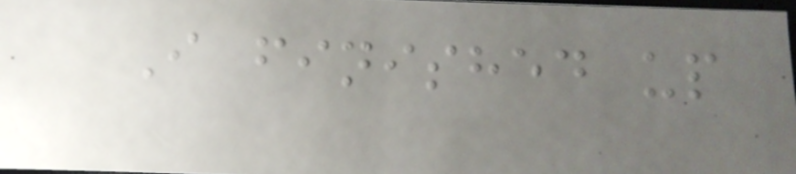I finished up
